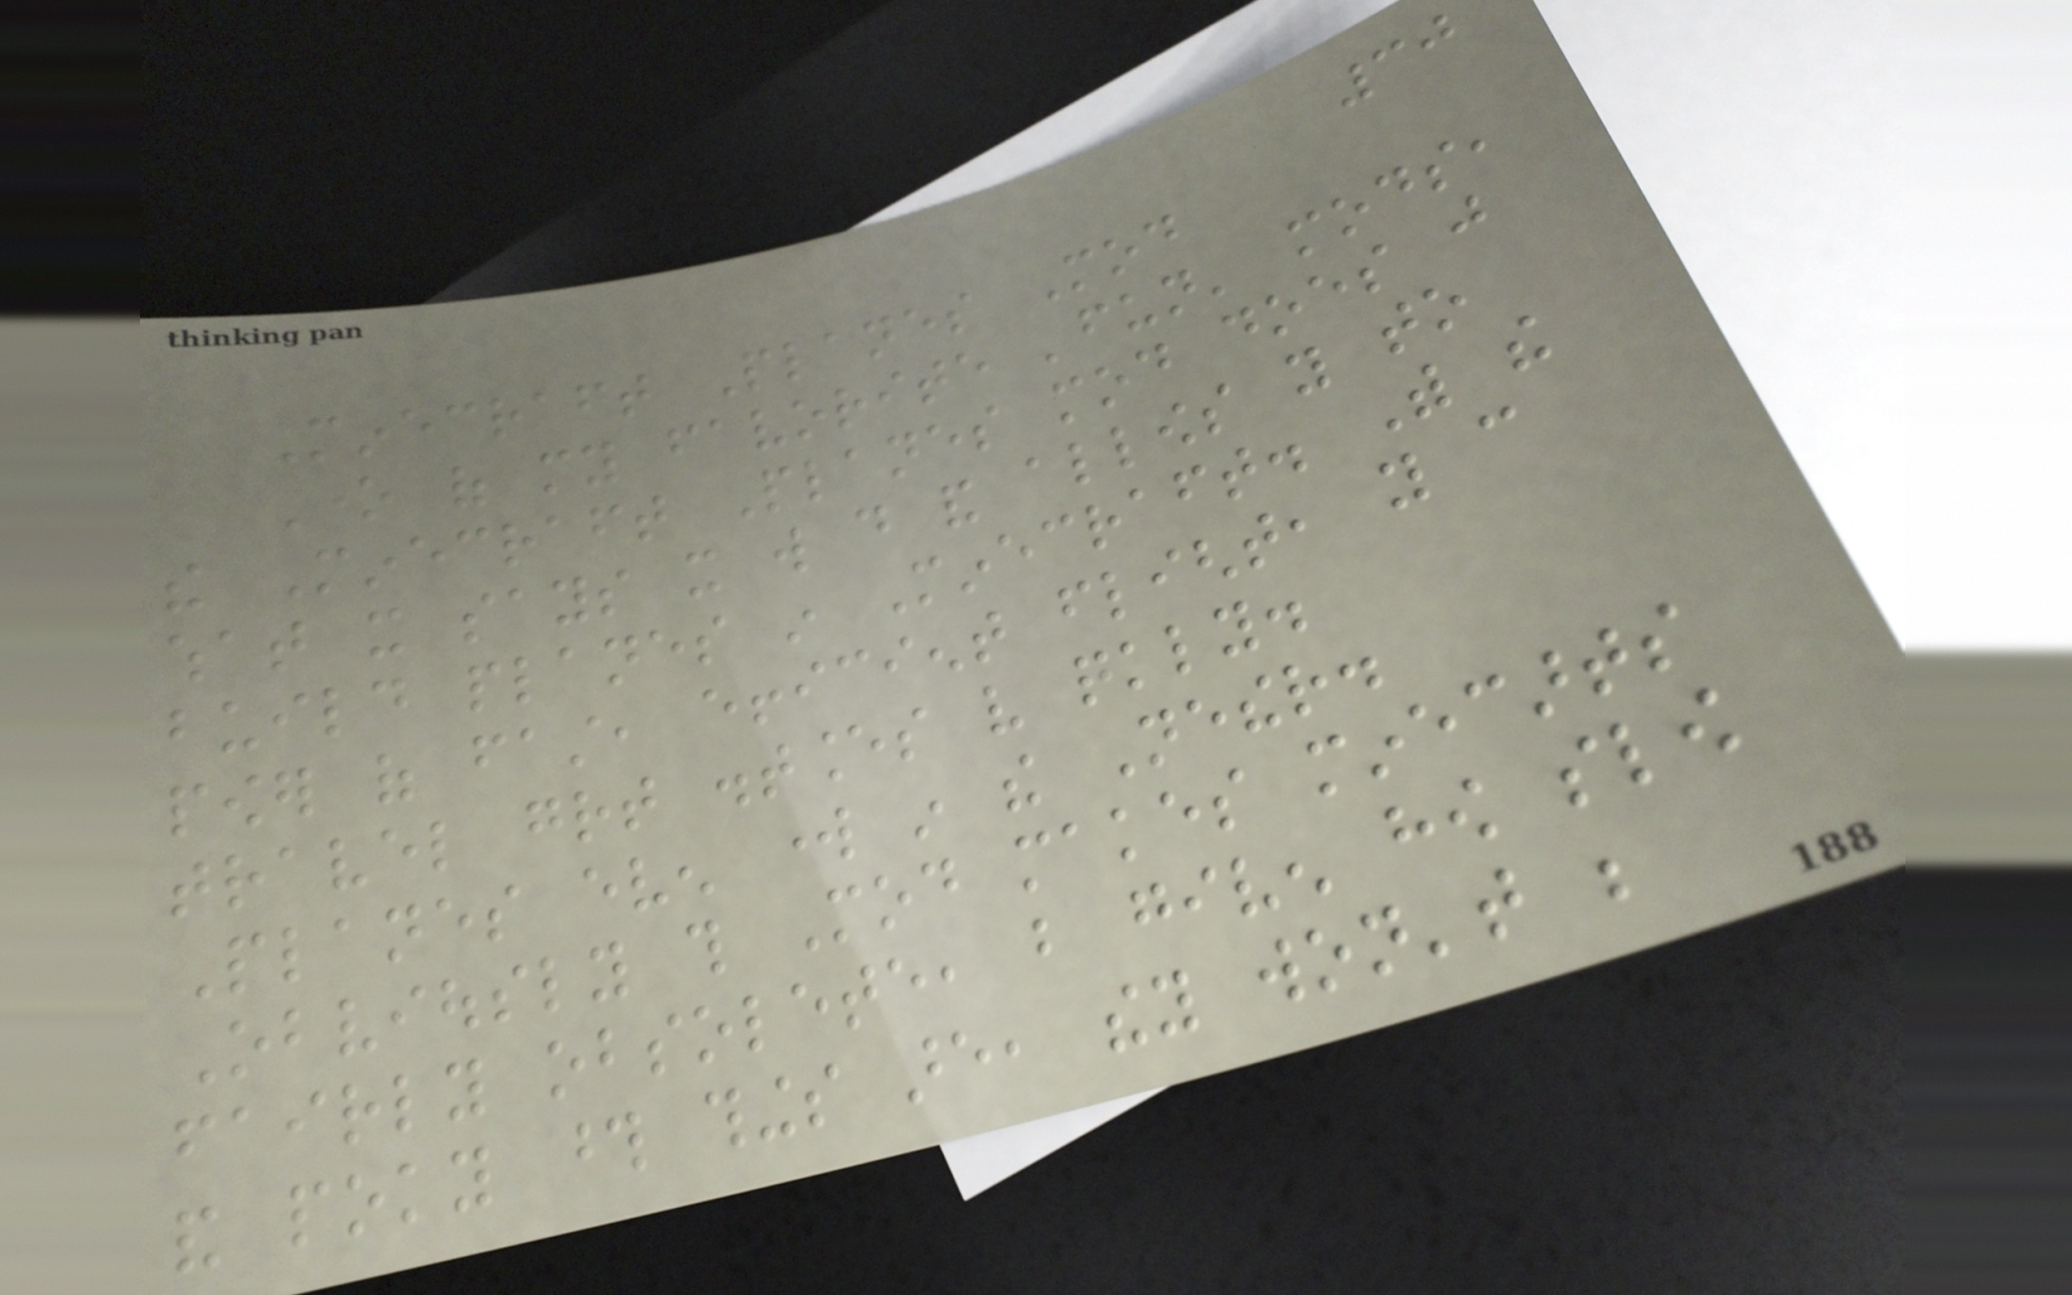30
Minecraft Planes Mod
One of my favorite 'fun' mods,
the Minecraft Planes mod does just
what it says it will do and allows you to
build planes in Minecraft. With the
power of fast, efficient flight, you can
travel great distances very quickly.
Planes even work in the Nether.
Obviously this Mod makes minecarts
fairly obsolete, but given how slow
and poky those things are, they won't be
